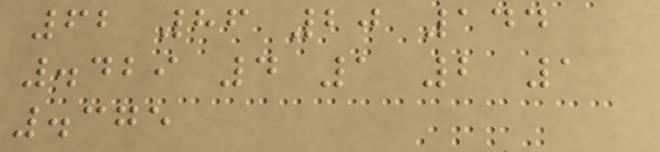62 86 20 144
.429 4 1 2 1
.375
